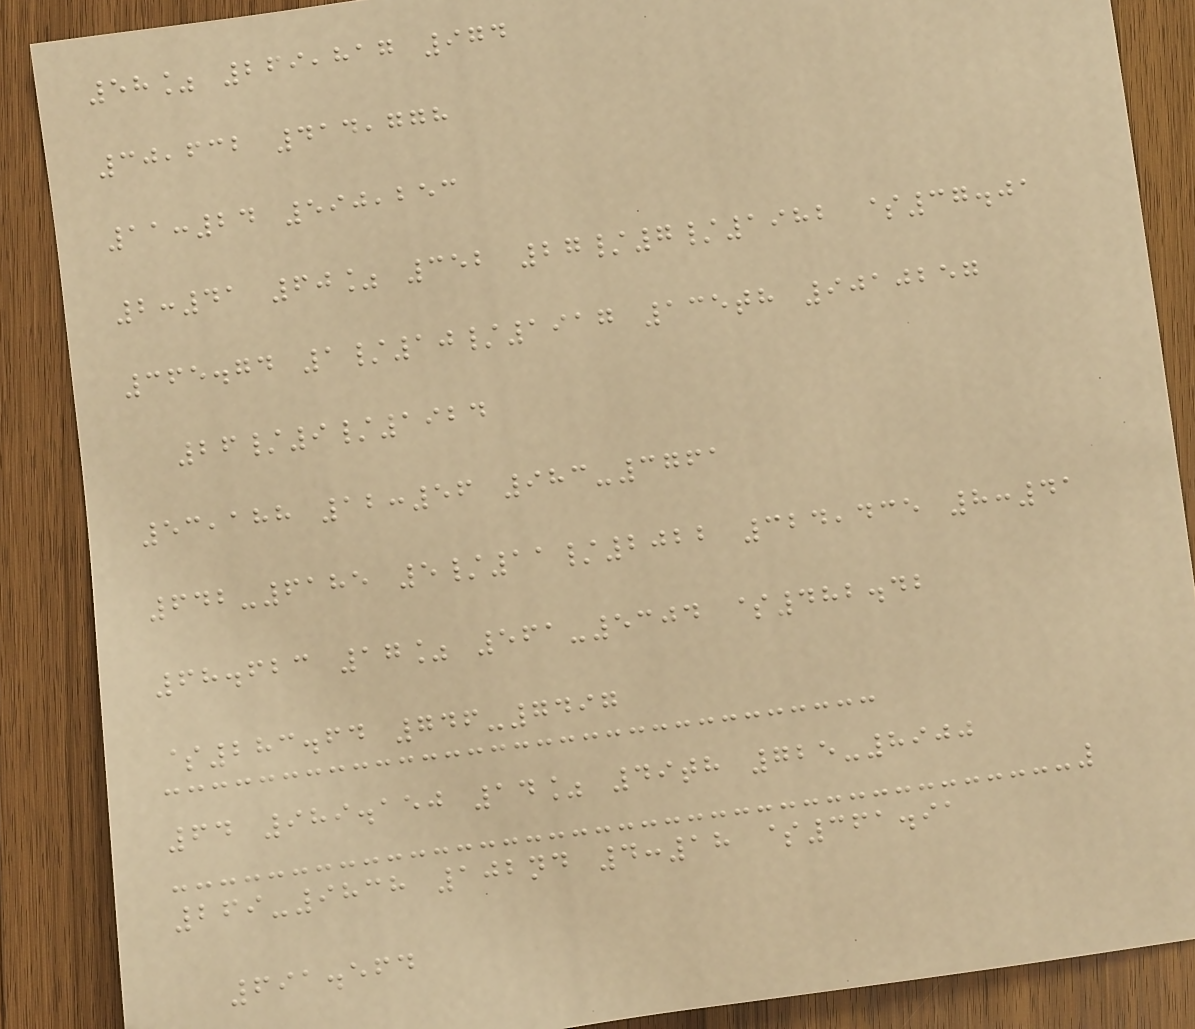58% 269,817 974
30,632 414,778
11:24 590,253
2:41 60% 352 27/7/1982 $37.01
365.74 1/10/1917 135th 9010257
26/9/1924
53,188 12:56 983-3761
642-6185 5/11/2022 324,435 8:41
68.623 17% 561-5304 $482.42
$283.64 746-7497
64 989.150 14% 49th 725-8900
269-9838 102nd 4:18 $361.91
691.564
